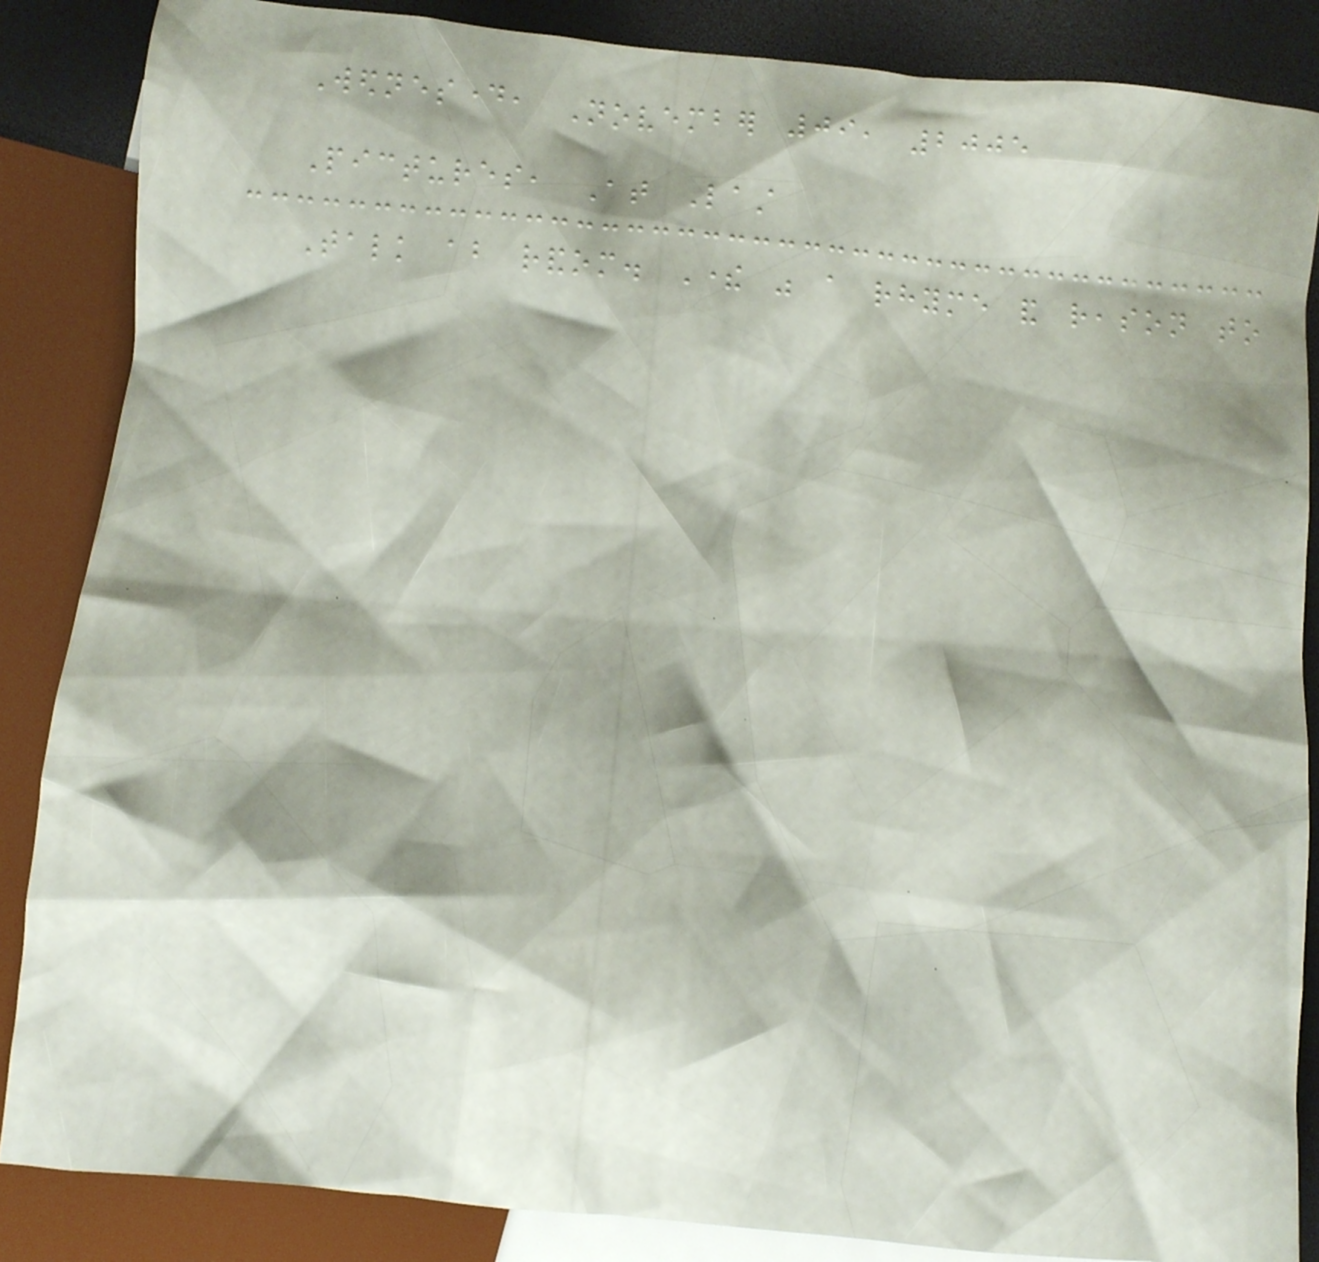Wednesday, November 09, 2005
Pictures, At Last
Talk about random. There was a rhyme and reason to
